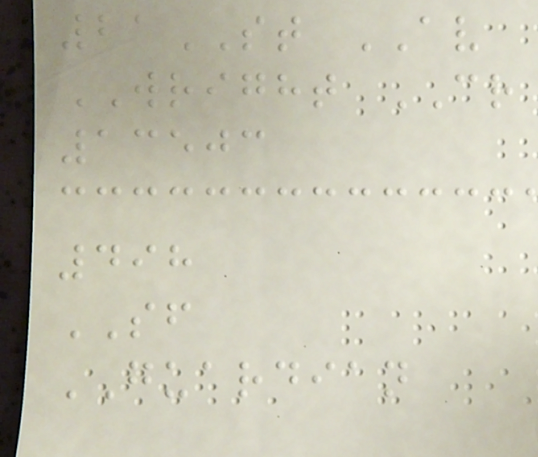21ST AV
WRIGHT CR
13503
498
SF
GUARDIAN
